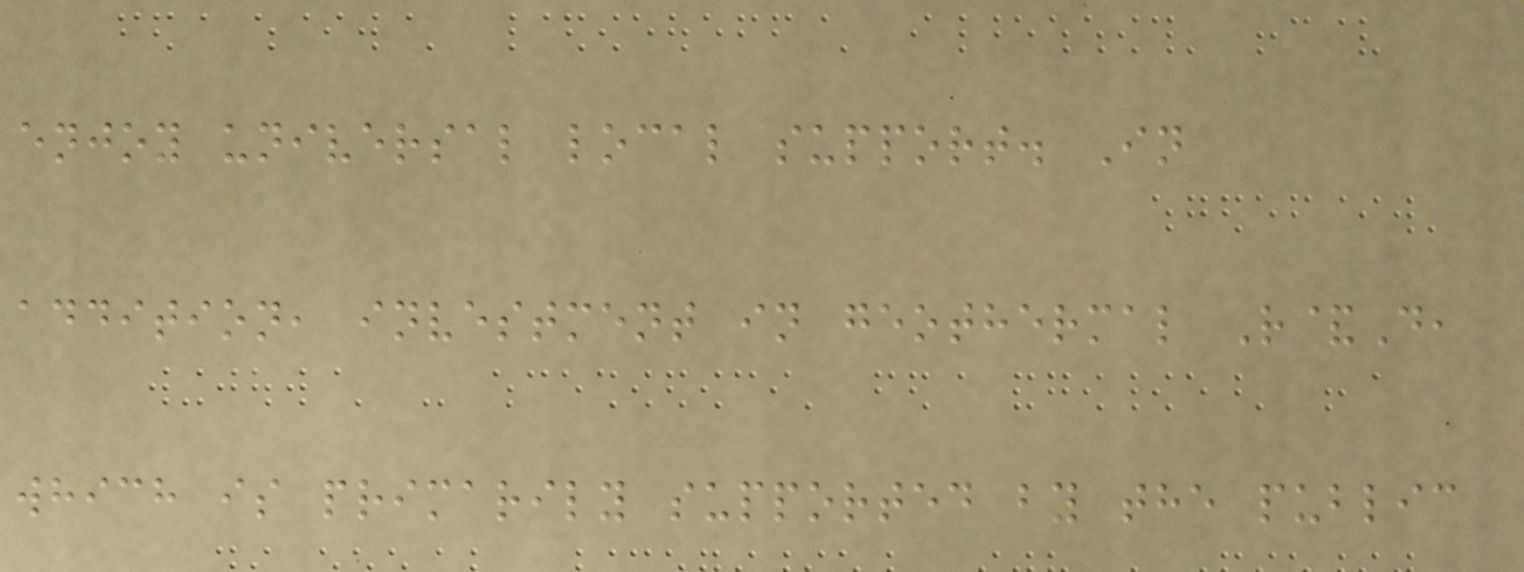enjoy universal local support. In
addition, investment in geothermal R&D,
which is primarily supported by the public
